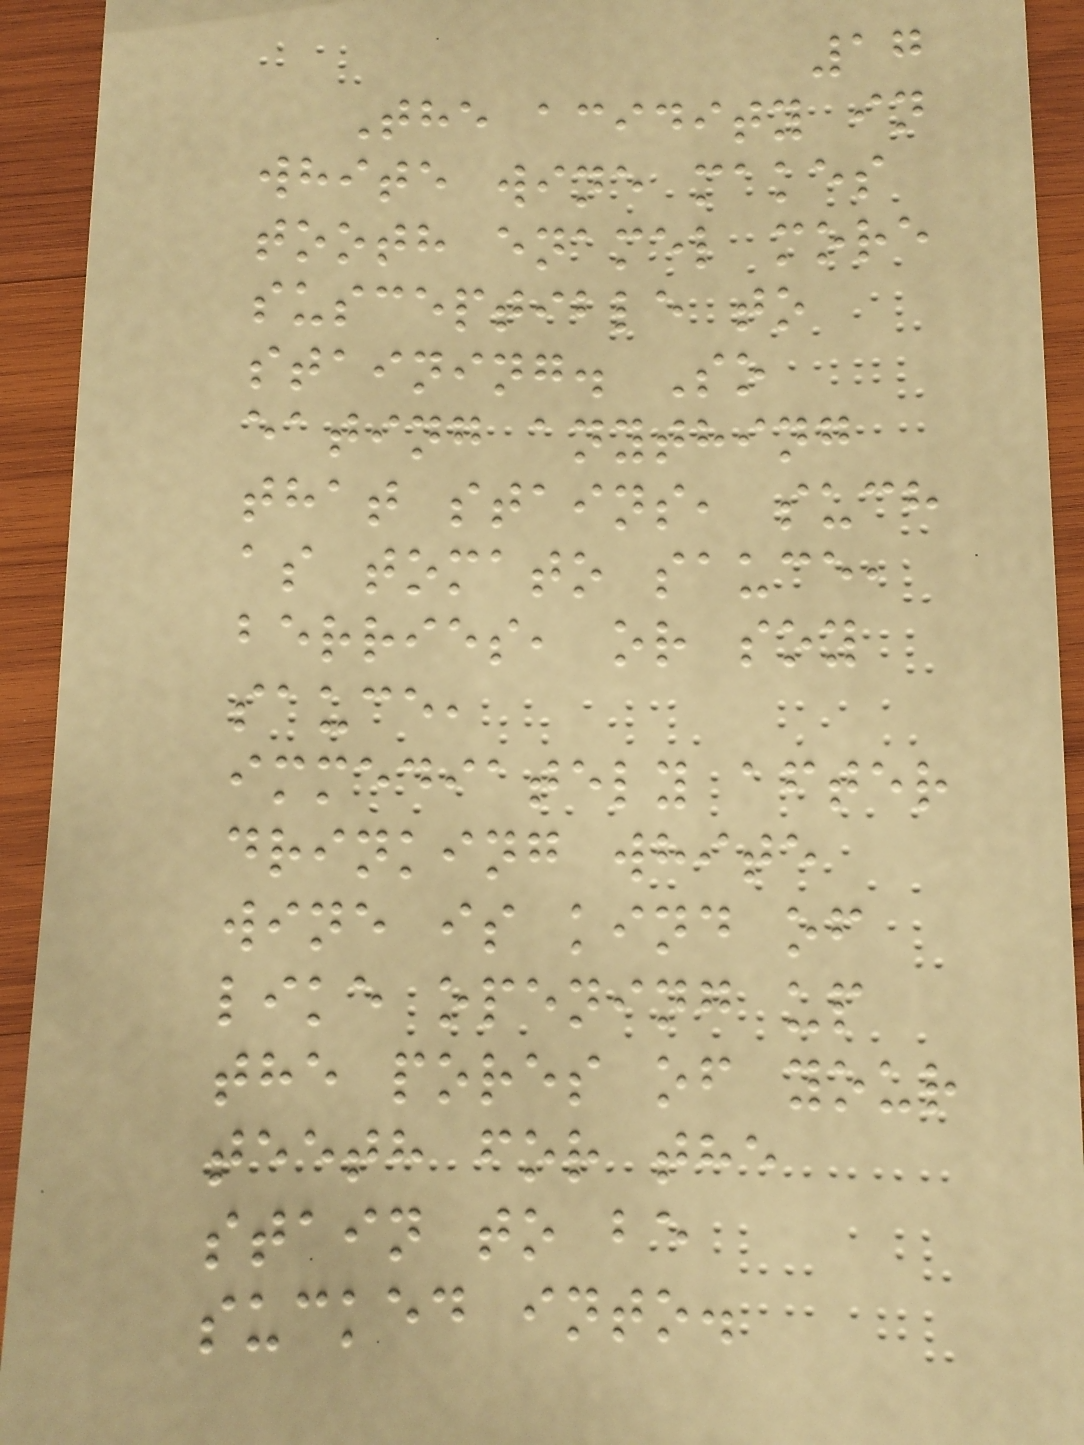17
The acidity in
white wine makes
tooth enamel more
susceptible to
staining. So
eating anything
that stains, such
as tomato sauce,
berries, or soy
sauce,
immediately after
drinking white
wine is kind of
like opening up
the pores of your
teeth for the
stain to be
sucked into.
